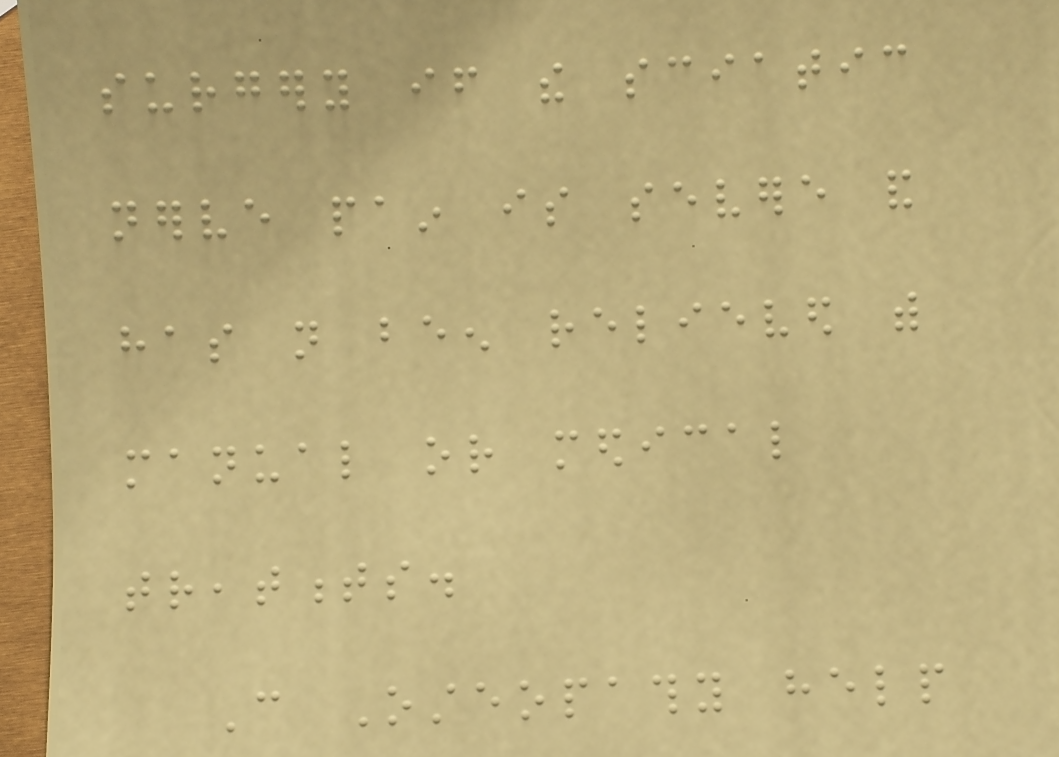surgery if the sciatic
nerve pain is severe and
has not been relieved with
manual or medical
treatments.
Can Osteopathy help
